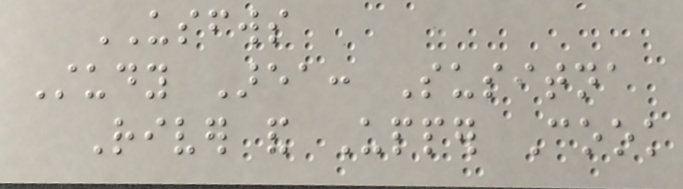USFWS
Study Area: Susitna
River and Upper Cook
